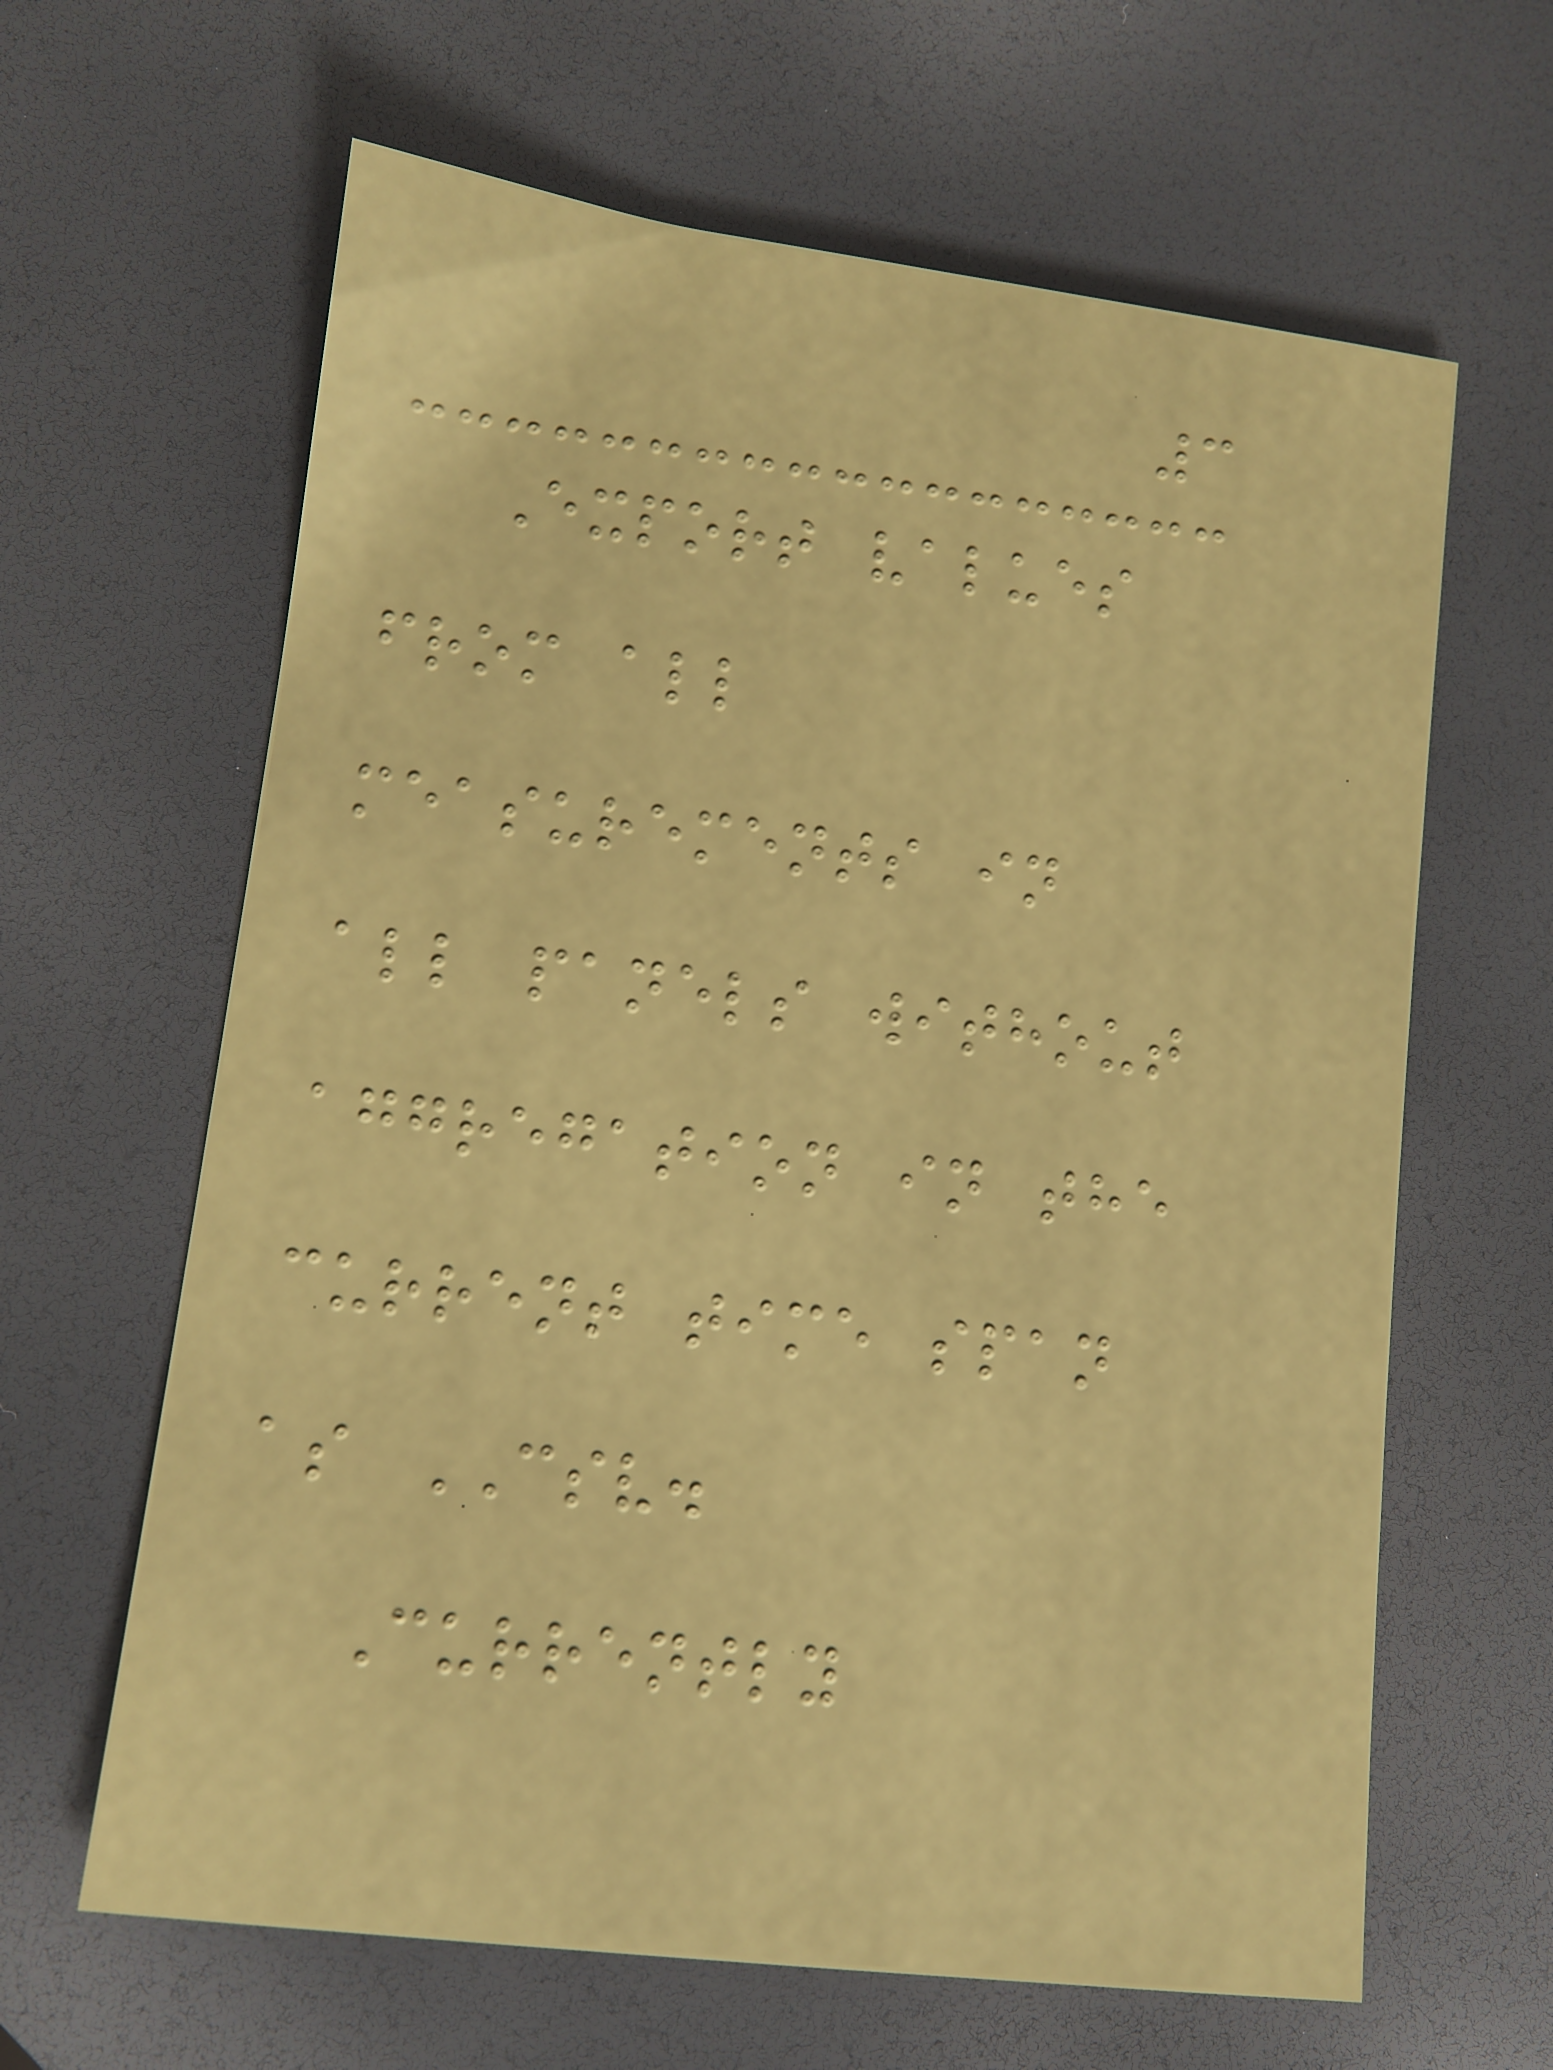3
Export values
from all
measurements in
all panels without
aggregation in the
current time span
as CSV.
Currently
